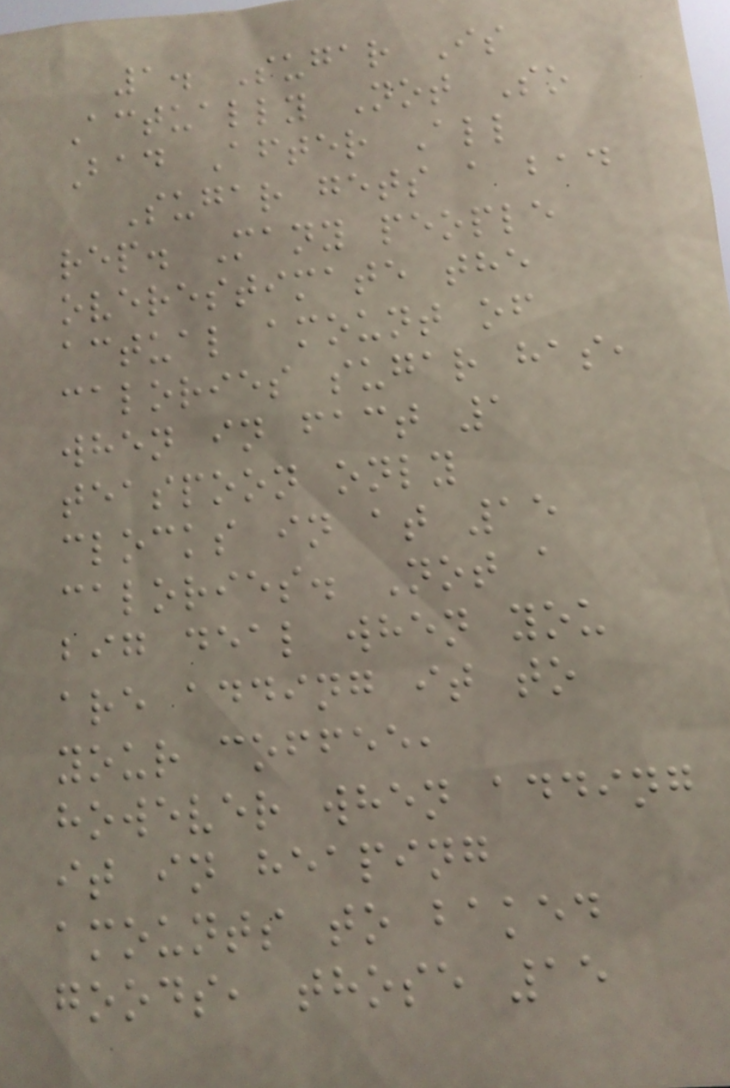1. Sugar Is
Actually Not So
Bad After All
Sugar gets a bad
rep. Many people
overestimate the
actual amount of
calories sugar has,
when in fact 1
teaspoon only
clocks in at 15
calories. Not a
big deal when you
are adding it to
your coffee,
however when adding
it in heaping
amounts to baked
goods, those 15
